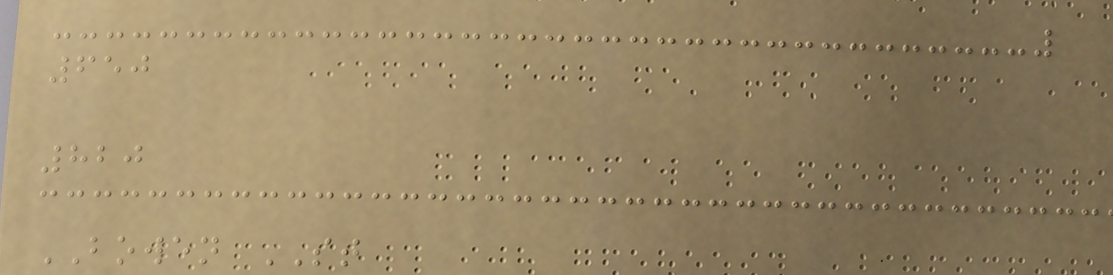650
820
BOWEN ST
